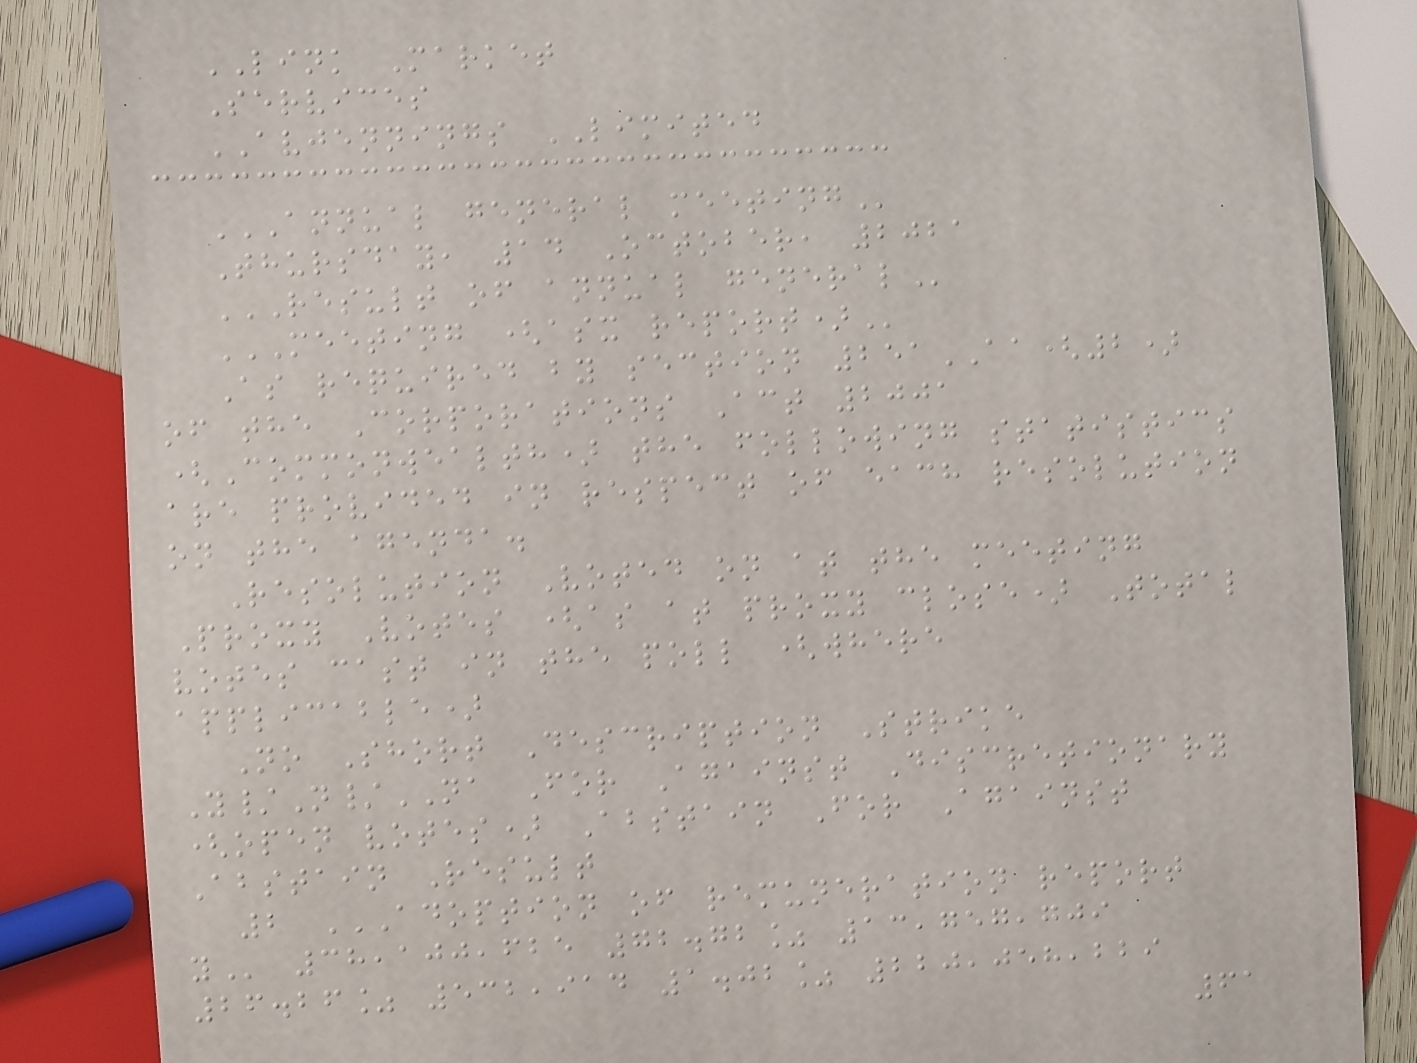LINK Market
Services
AVJENNINGS LIMITED
ANNUAL GENERAL MEETING
Thursday, 14 October, 2021
RESULT OF ANNUAL GENERAL
MEETING (ASX REPORT)
As required by section 251AA(2)
of the Corporations Act 2001
(Commonwealth) the following statistics
are provided in respect of each resolution
on the agenda.
Resolution Voted on at the meeting
Proxy Votes (as at proxy close) Total
votes cast in the poll (where
applicable)
No Short Description Strike
Y/N/NA For Against Discretionary
(open votes) Abstain For Against
Abstain Result
2 ADOPTION OF REMUNERATION REPORT
Y 38,100,625 72.72% 13,757,709
26.26% 532,914 1.02% 220,058,229
61
